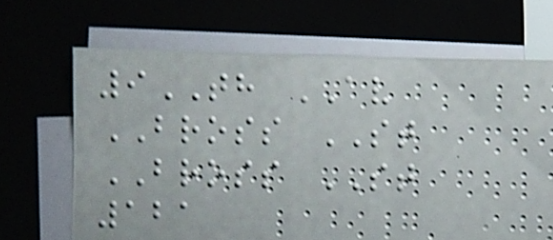9TH AV
BROSS ST
BROSS ST
121
